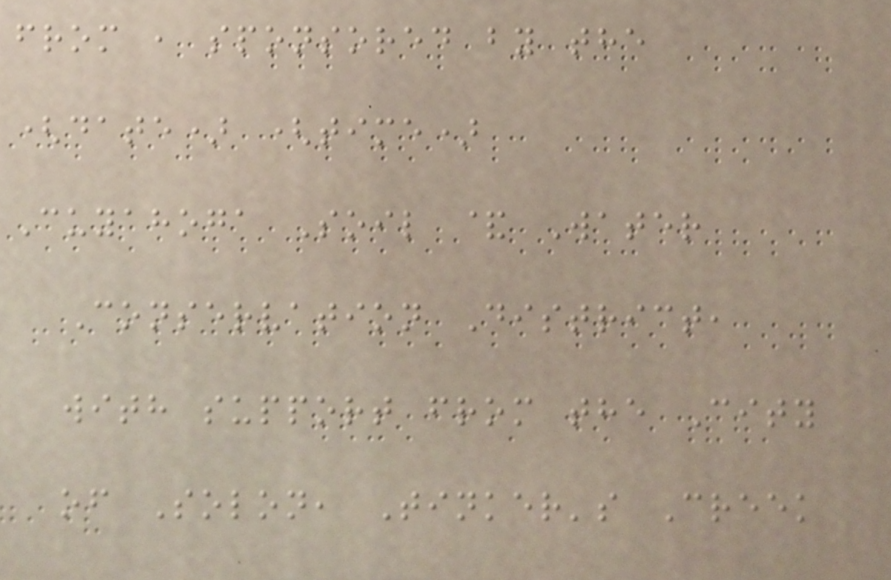from , sponsored by the
(date) (time)
Cuyahoga Soil & Water
Conservation District,
with support from the City
of Solon, Tinker's Creek
